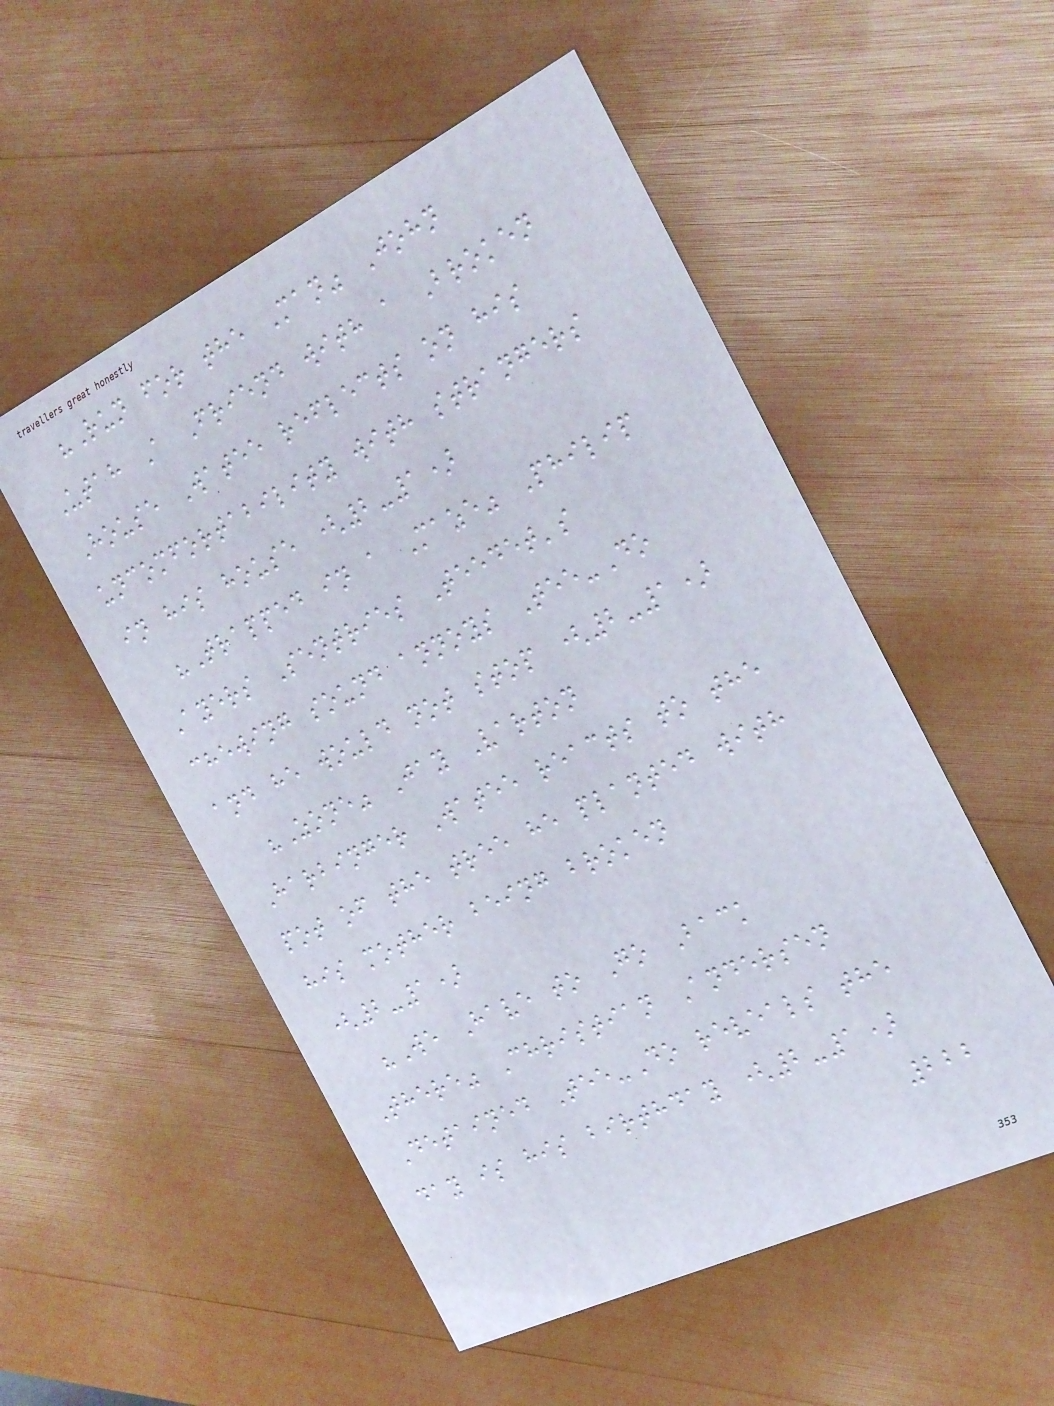"Run for the Man" John
Utah A Friend with a Broken
House Watee reflects on his
uncomfortability with strangers
in his house (2-1)
"Trapped in a Maze" Philip
Ayers Sentries Teedet's
chewing sound annoys Tee-Do
and he would not stop (2-1)
"Zone" Jay Varton
Harbinger Watee reacts to the
pot of the tree he planted with
his mother being broken
(2-1)
"We Have to Go Back
There" Christian Andersen
Detained Tee-Do reveals the
day is his birthday (2-1)
222
